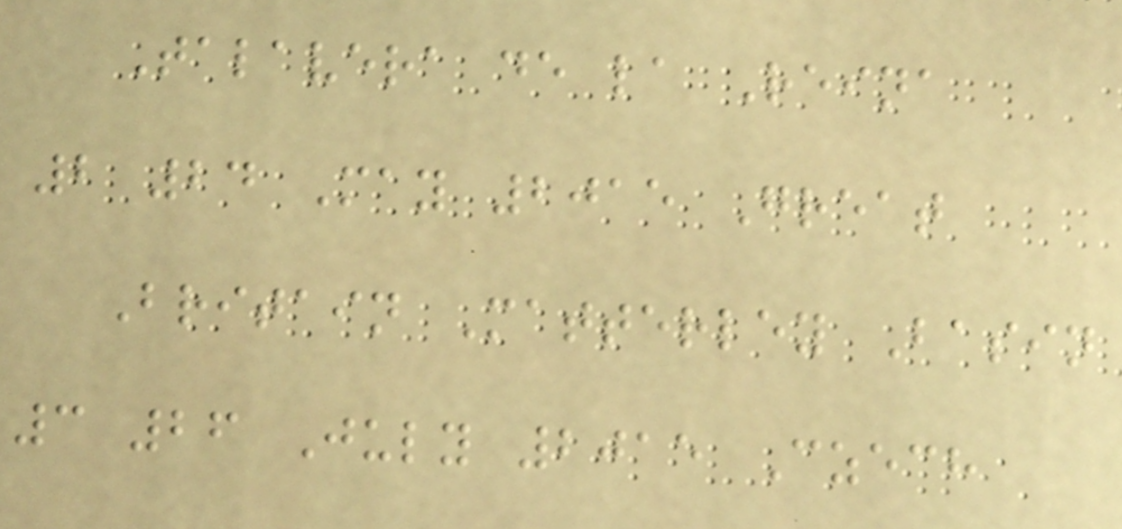Talavera de la Reina
2 24 May 2015 Great
Britain Matterley Basin
3 26 July 2015 Czech
